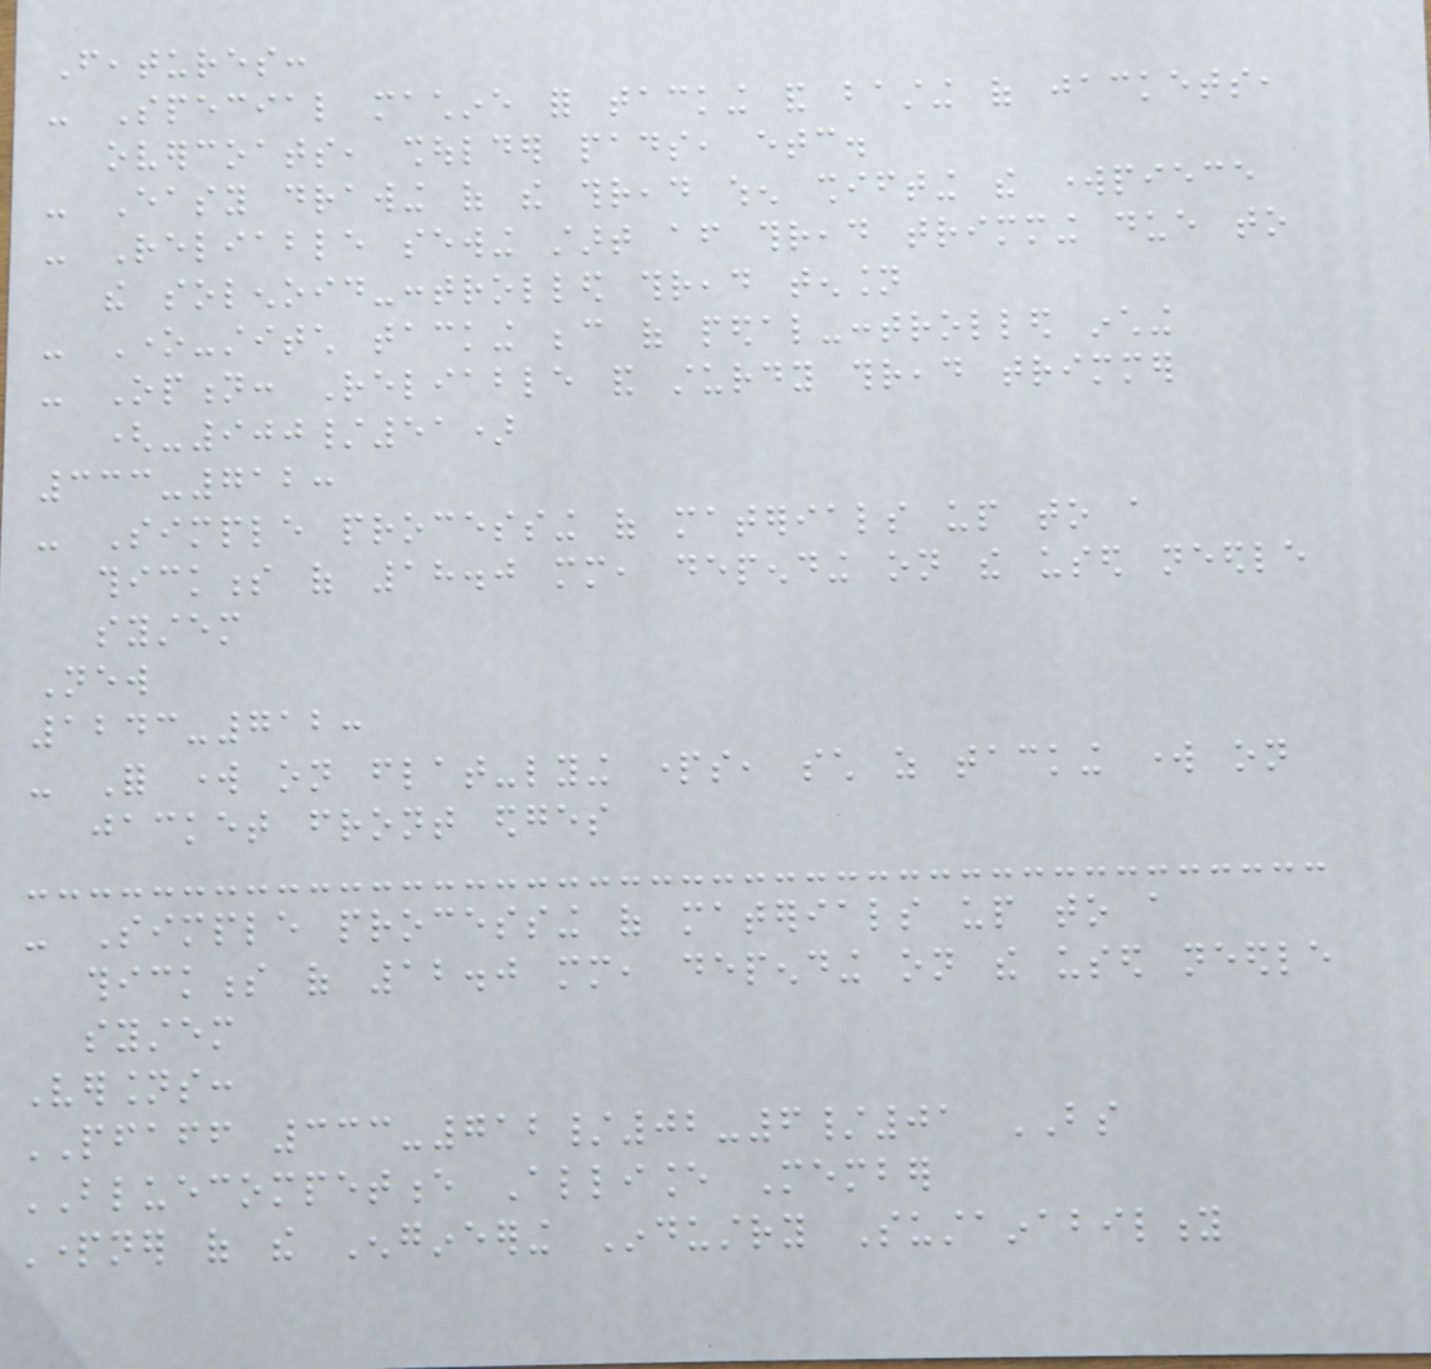Features:
- Special machine for tacking and basting of jackets,
overcoats, shoulder pads, etc.
- Easy drawing of the thread when shifting the workpiece
- Reliable sewing start after thread trimming due to
the solenoid-controlled thread tension
- One-stitch tacking because of pedal-controlled inching
- Option: Reliable and sturdy thread trimmer
(-900/51)
333-712:
- Simple processing of materials up to a
thickness of 18.0 mm, depending on the used needle
system
New
1243-712:
- For work on flat-lying parts, such as tacking work on
jacket front edges
- Simple processing of materials up to a
thickness of 12.0 mm, depending on the used needle
system
Versions:
PFAFF 333-712/02-6/01 BS
BLUECOMPETENCE Alliance Member
Partner of the Engineering Industry Sustainability
